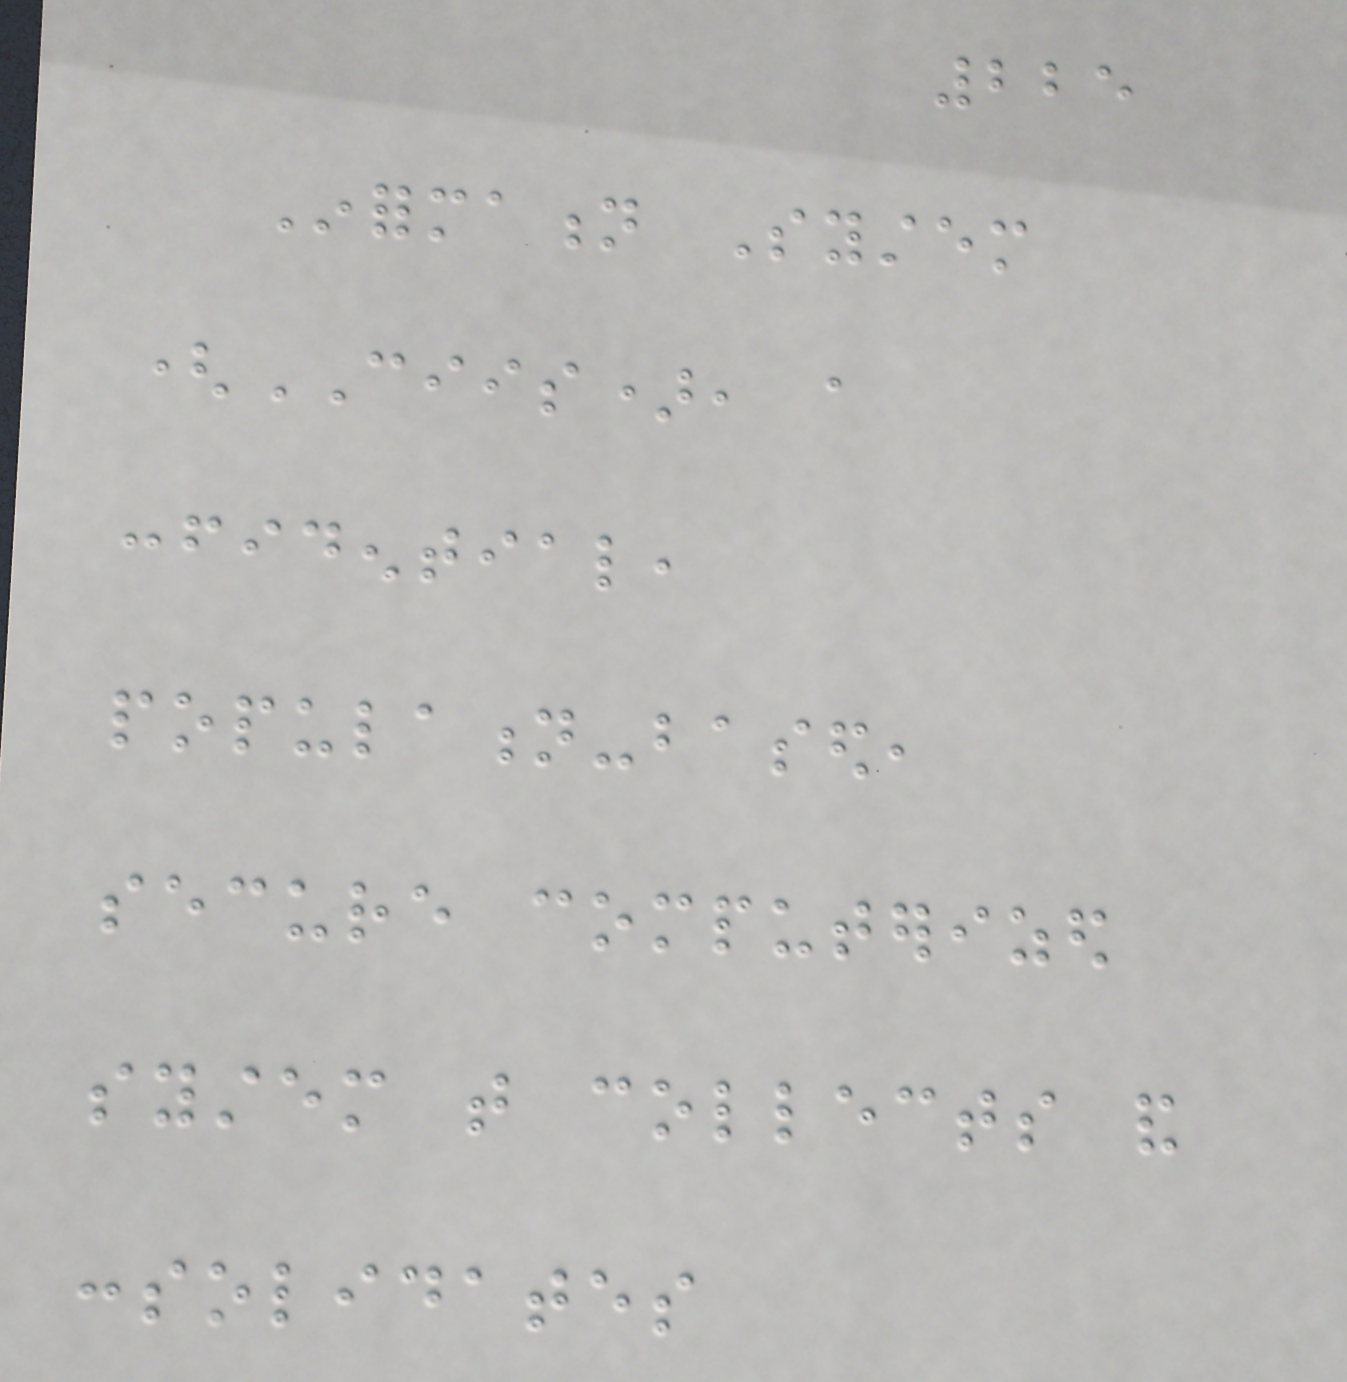225
Information System
(CIIS), a
confidential,
population-based,
secure computerized
system that collects and
consolidates
